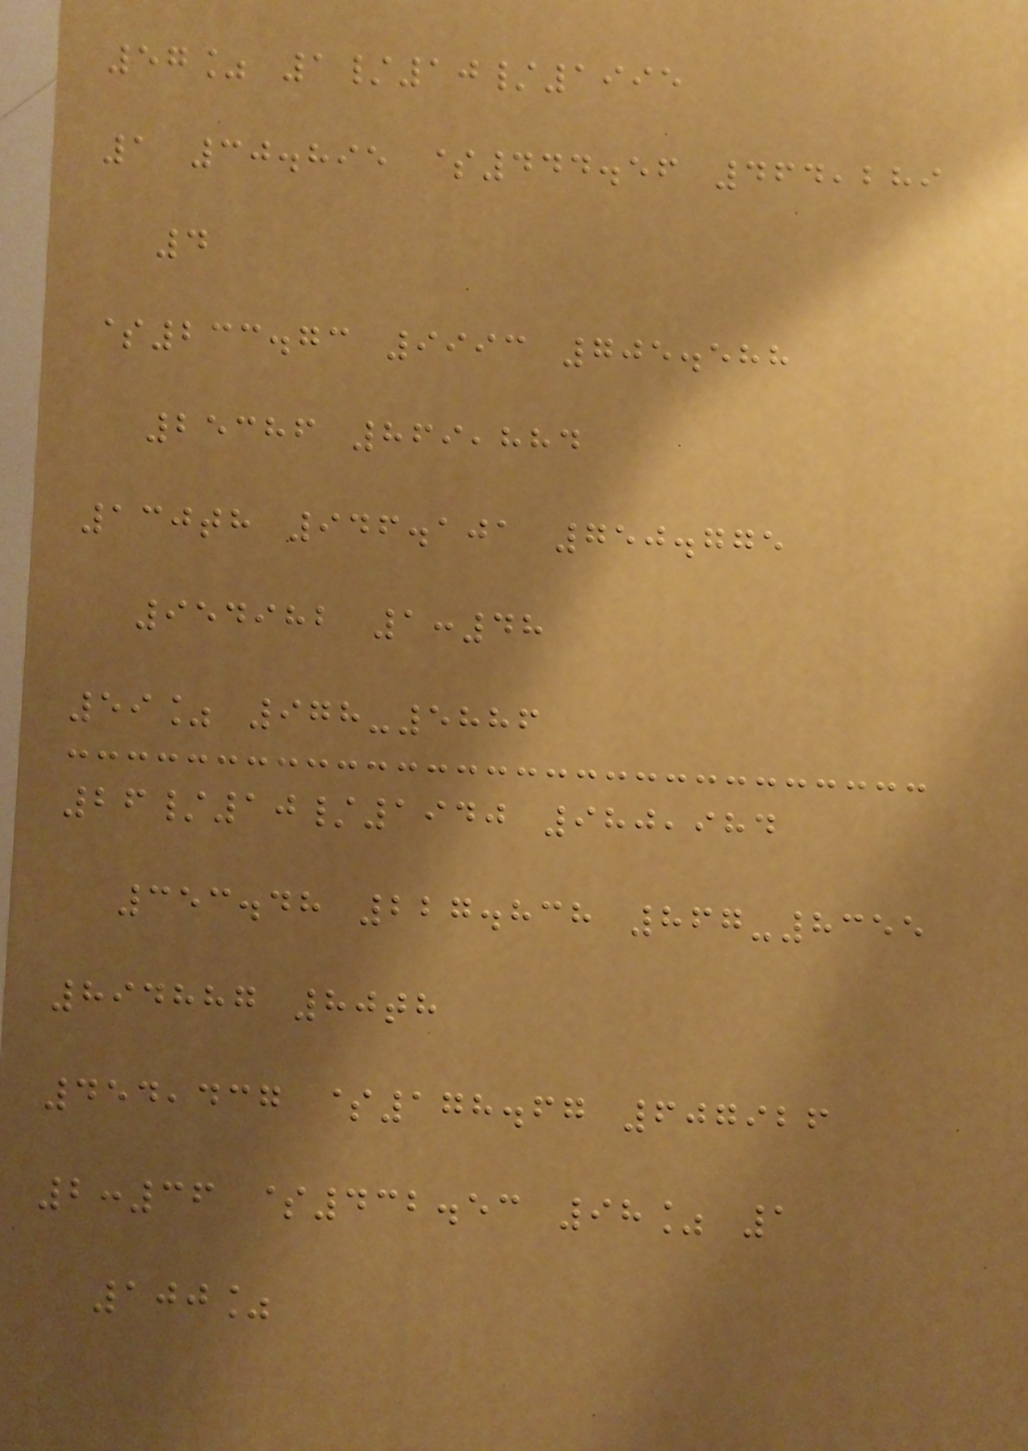57% 1/10/1995
1 30.895 $444.56 464,289
4
$233.73 9993 705.588
25386 869,884
130th 946.101 750.775
954982 1:48
59% 978-5886
26/10/1940 980,984
353.48 227.838 867-8355
894887 80th
454,437 $178.67 607926
2:36 $432.53 98% 1
100%
